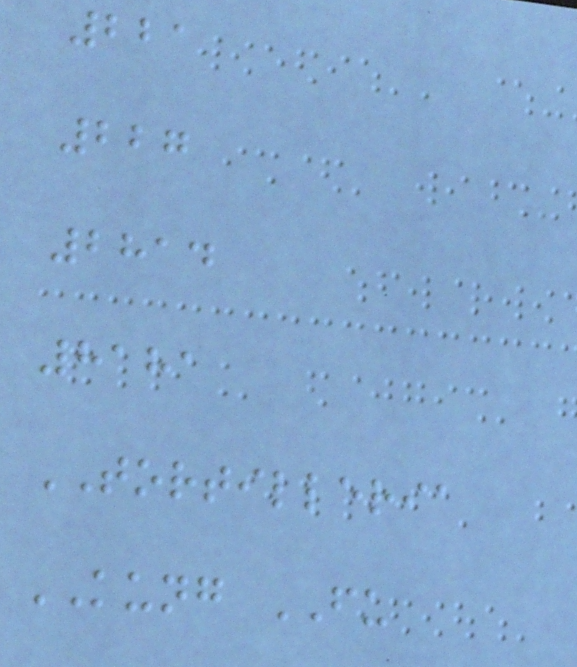221
227
2814
8181
TORTILLERIA
KUNG FU
